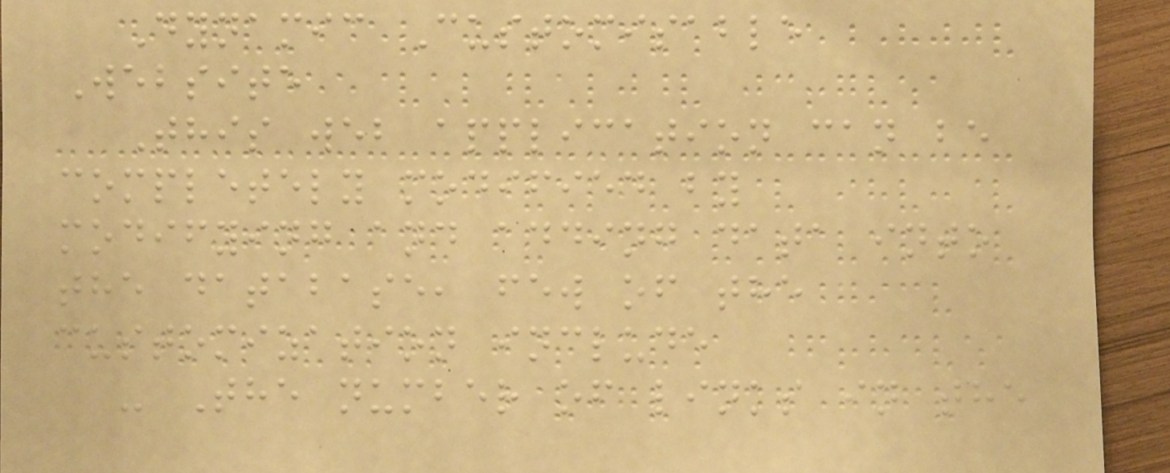Dynamic Customisable
Website
This web application can be
completely modified by
modifying and adding data into
the database, few of the
customization include
- The number of links in the
